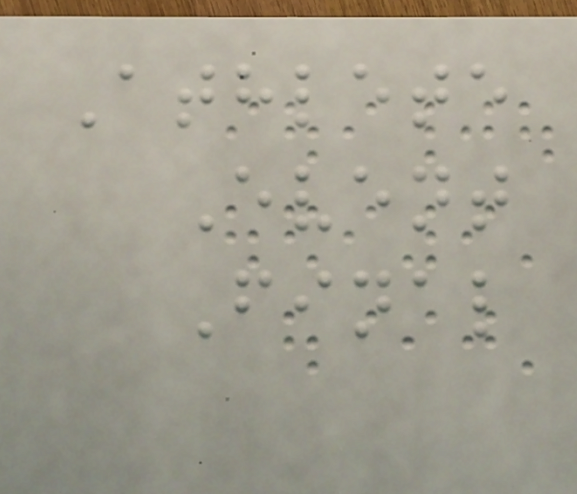Athlete
Event
Final
